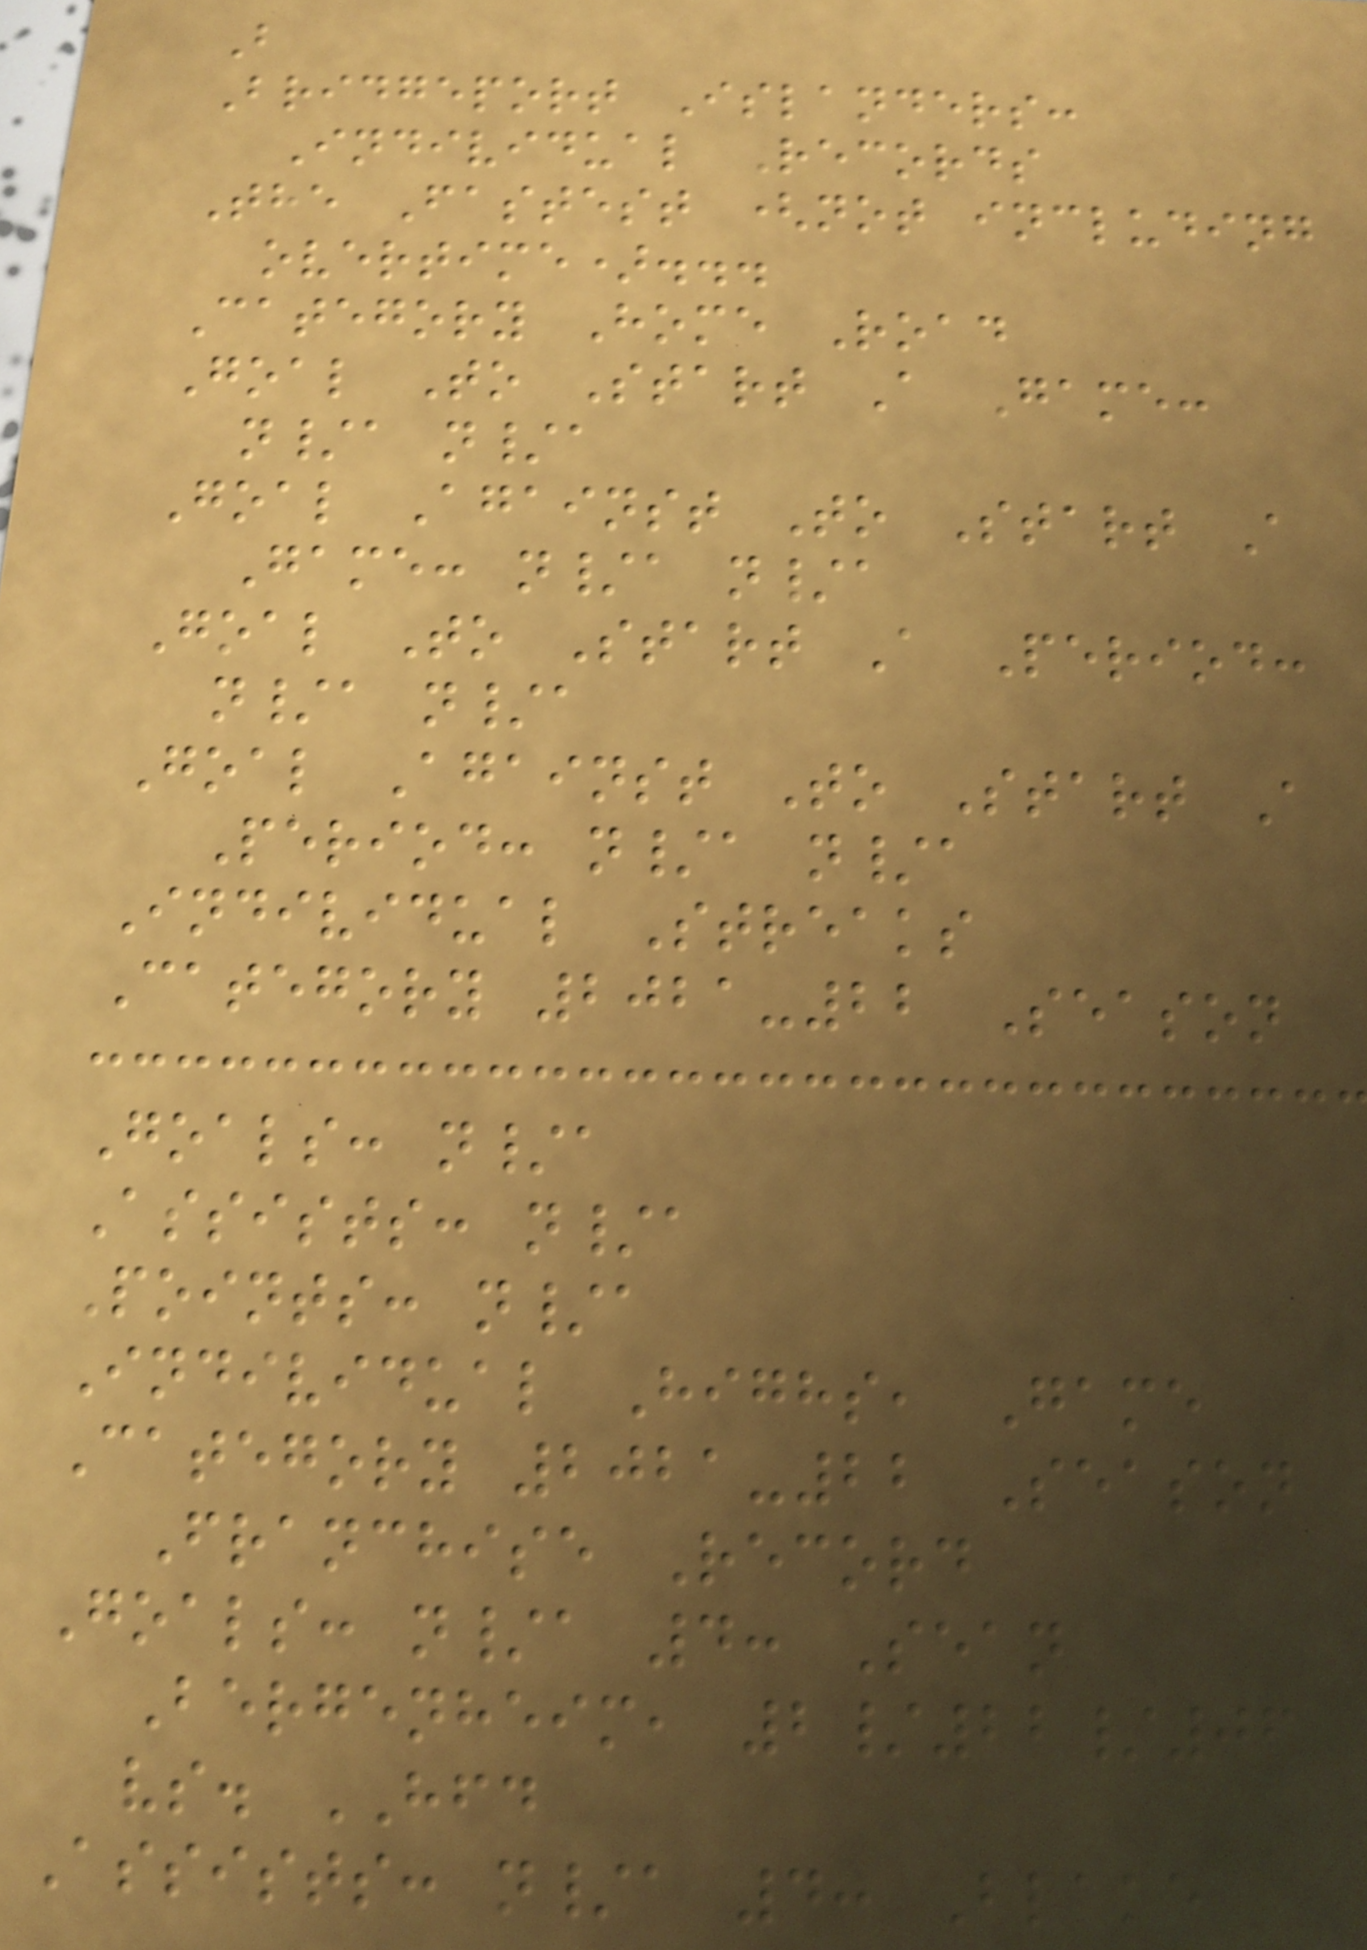B
Bridgeport Islanders:
Individual Records
The Fastest (not including
overtime)...
Category Home Road
Goal To Start A Game:
n/a n/a
Goal Against To Start A
Game: n/a n/a
Goal To Start A Period:
n/a n/a
Goal Against To Start A
Period: n/a n/a
Individual Streaks
Category 2021-22 Season
Goals: n/a
Assists: n/a
Points: n/a
Individual Highs, Game
Category 2021-22 Season
Franchise Record
Goals: n/a 4: Sean
Bergenheim, 2/22/06
vs. HFD
Assists: n/a 4: Blake
